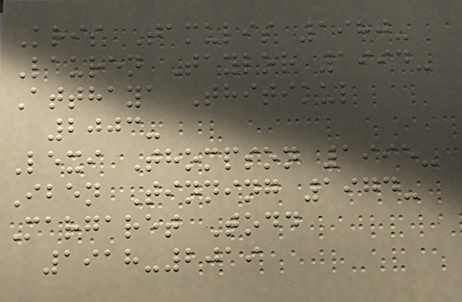Kris Tamulis 1980-
Lauren Taylor 1994-
Atthaya Thitikul
2003-
Lexi Thompson 1995-
Iben Tinning 1974-
Margaret Todd
1918-2019
